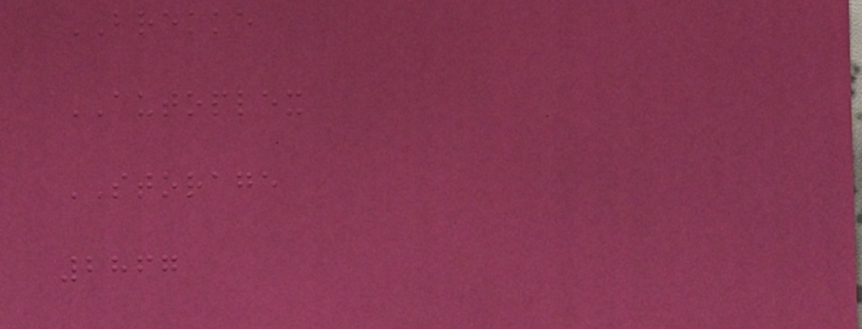BREKKE
AUTOPLEX
STORAGE
2867
